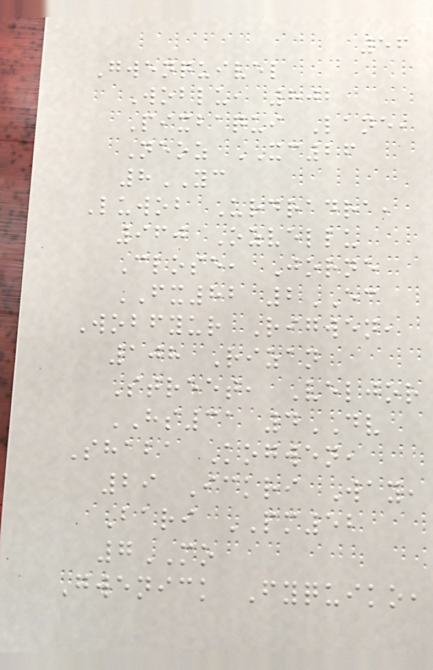56
Gwenquivel
Woblu, 802
Pixbaqui Lane,
Neoz XC26
8YC
Luwob Urdradra,
960 Ozvellu
Close, Jorne
FX82 2EC
Wobfyur Rigwen,
108 Rizan
Street, Veljor
HS31 4DV
Shaba Kogwen,
29 Ickri Way,
Bari PM52
7MO
Gwenick Fyquiko,
